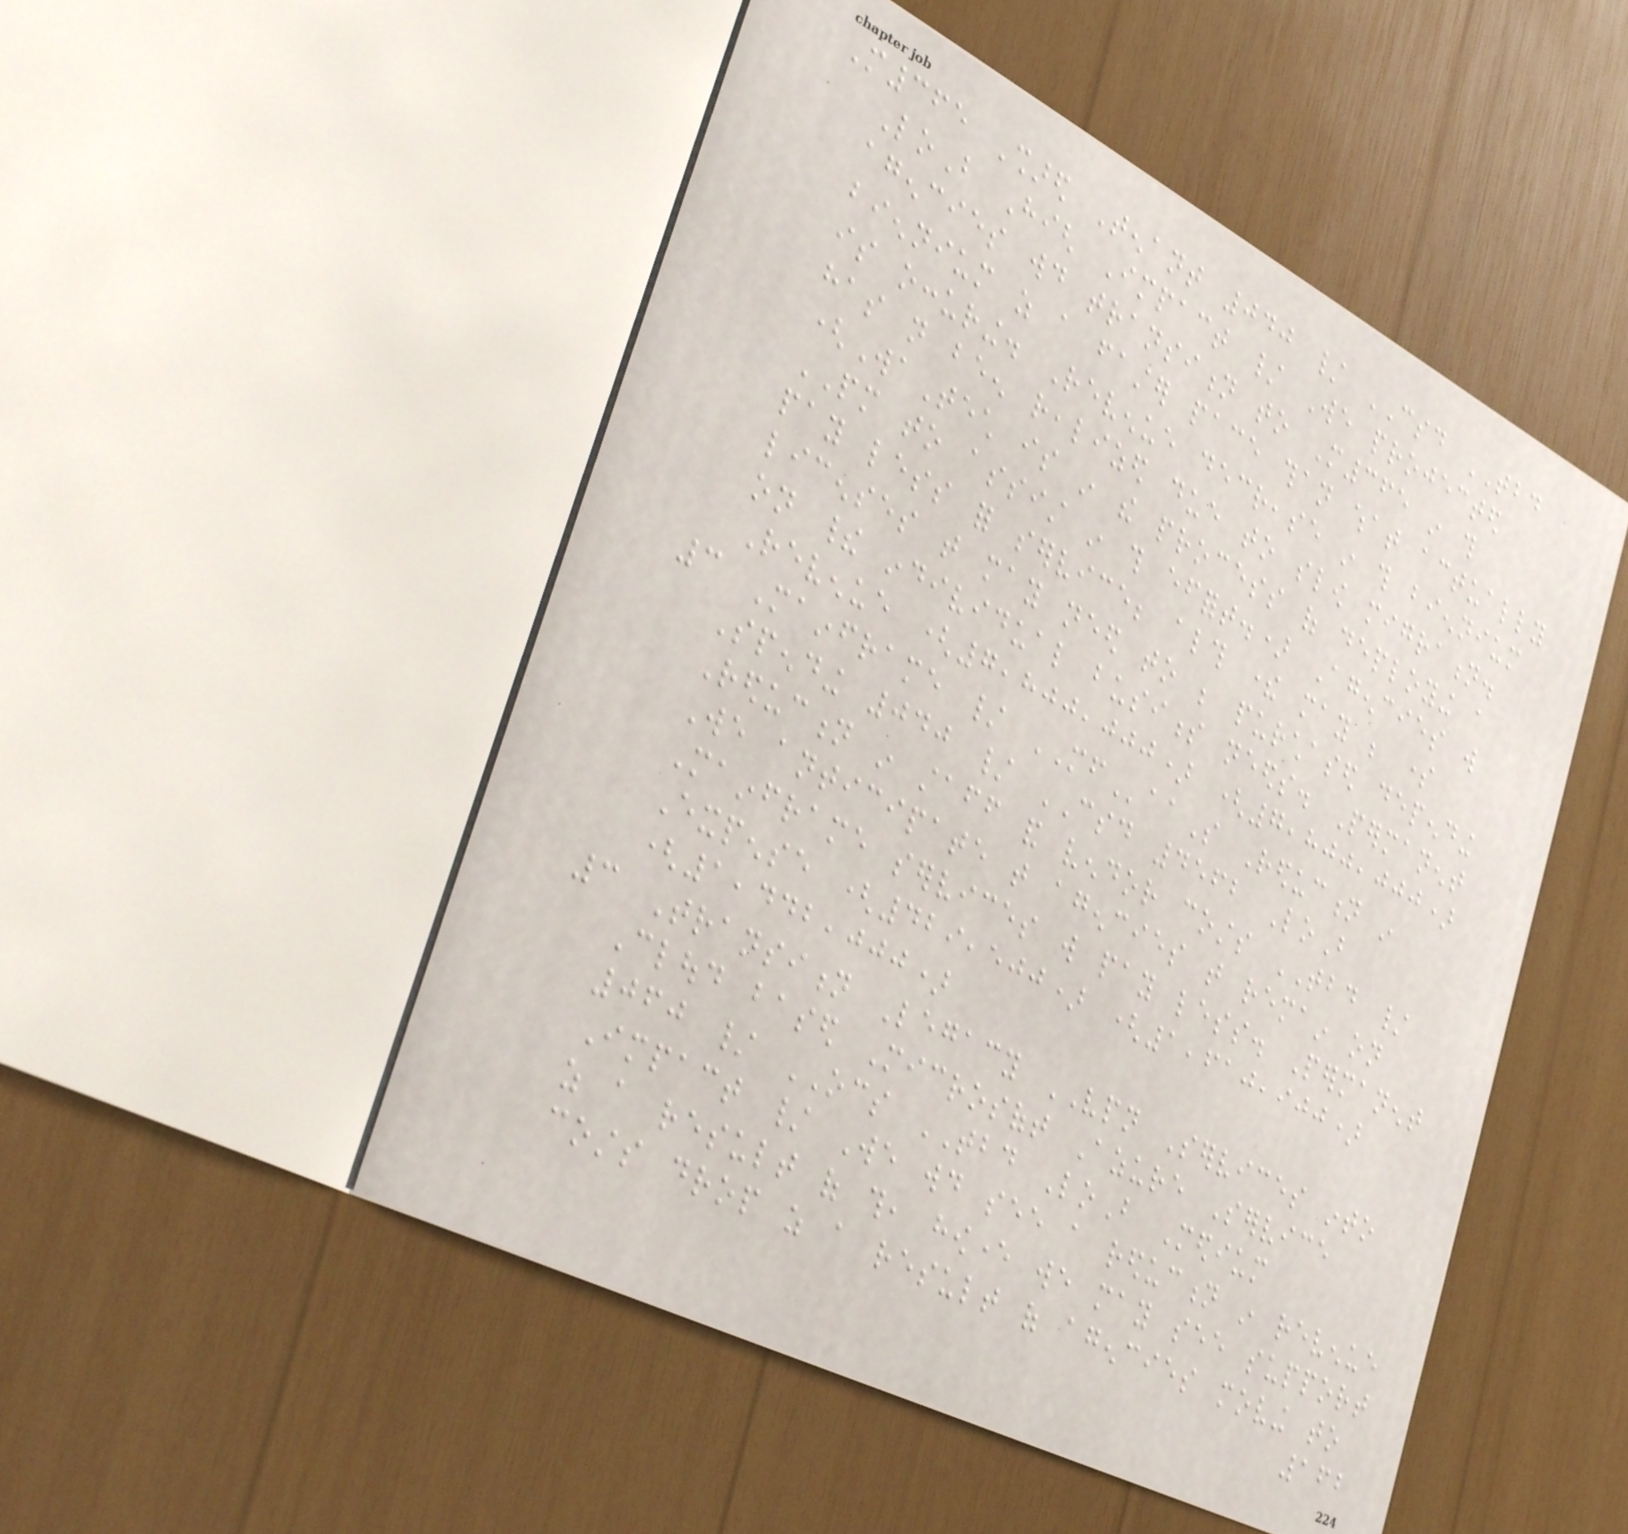M365 Shared Tenant 040 / CSD TBD
LoB High Impact / We projected
agencies would transition to M365 in this
biennium as a faster pace than what actually
is occuring. Revenue decrease in this biennium
has not been realized due to slow migration.
(WaTech is in the process of deploying a
PM to assist in this effort.) Agencies will
pay less for service; although there may be some
licenses that may need to be purchased depending
on their individual business needs. Permanent
Revenue (7,800,000) (7,800,000)
3 Mainframe / MFaaS Reduction in
Spending 040 / CSD 4562 LoB
Reduction in staff and vendor costs TBD /
We anticipate that agencies that remain on
Mainframe services will pay less. Permanent
Expense (429,500) (1,610,900)
(1,442,000)
3 Transition Legacy VPN Services into
Cloud based Microsoft Azure Service
060 / OCS TBD LoB Medium
Impact / We would see a reduction in revenue
as a result of this, however we may see support
costs drop as a result of agencies moving to
162
